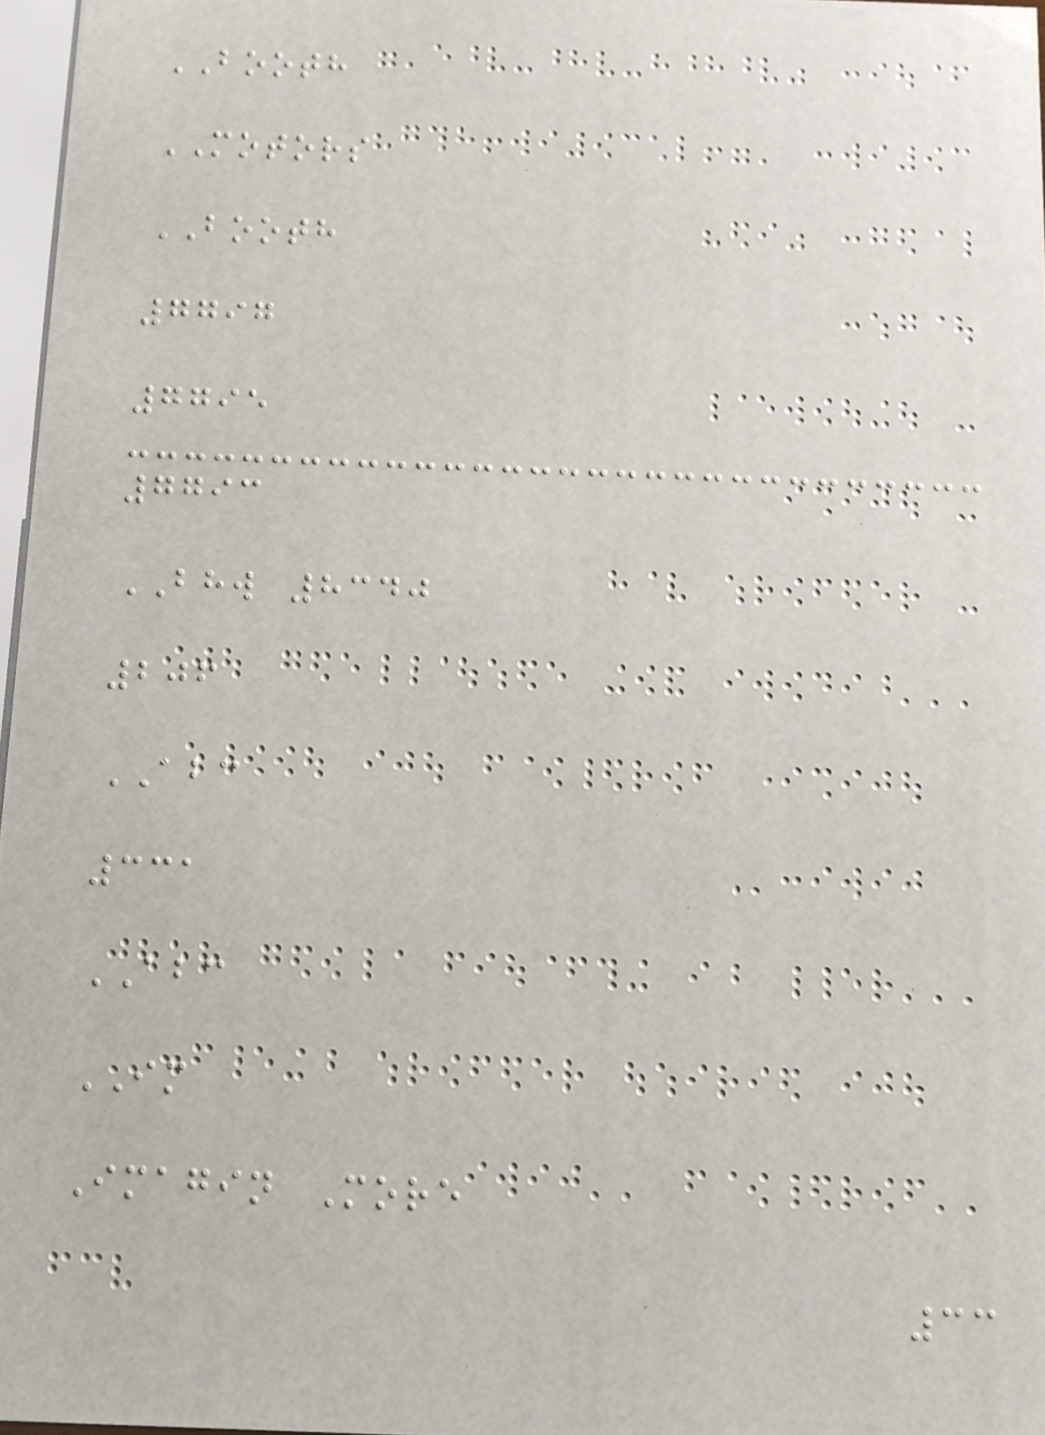BOOTH
MOTORS
BOOTH
7797
7795
7793
BHW 8340
206
ABC
331
ABC
IM
Imagin More
33
